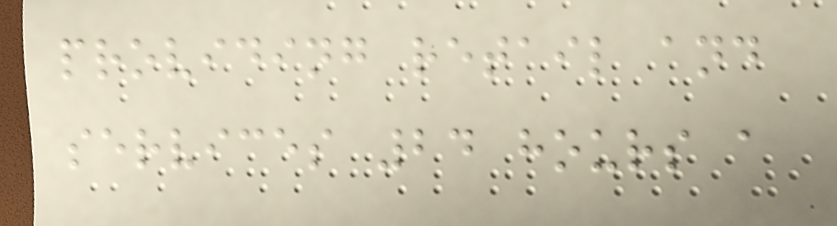providing retail and
services 24 hours a
